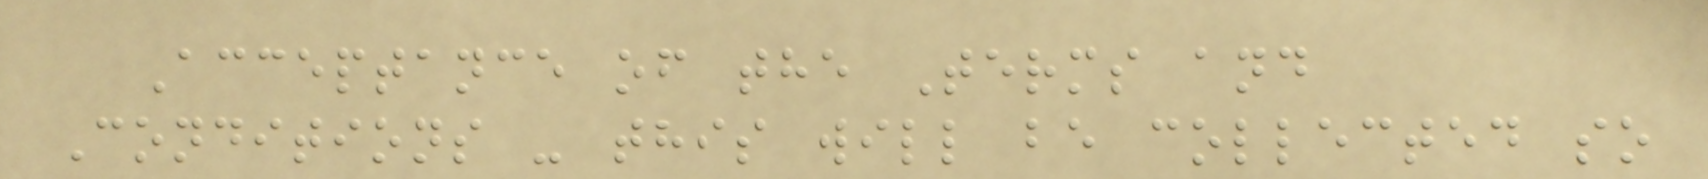Acceptance of the Terms and
Conditions - this will be collected so
